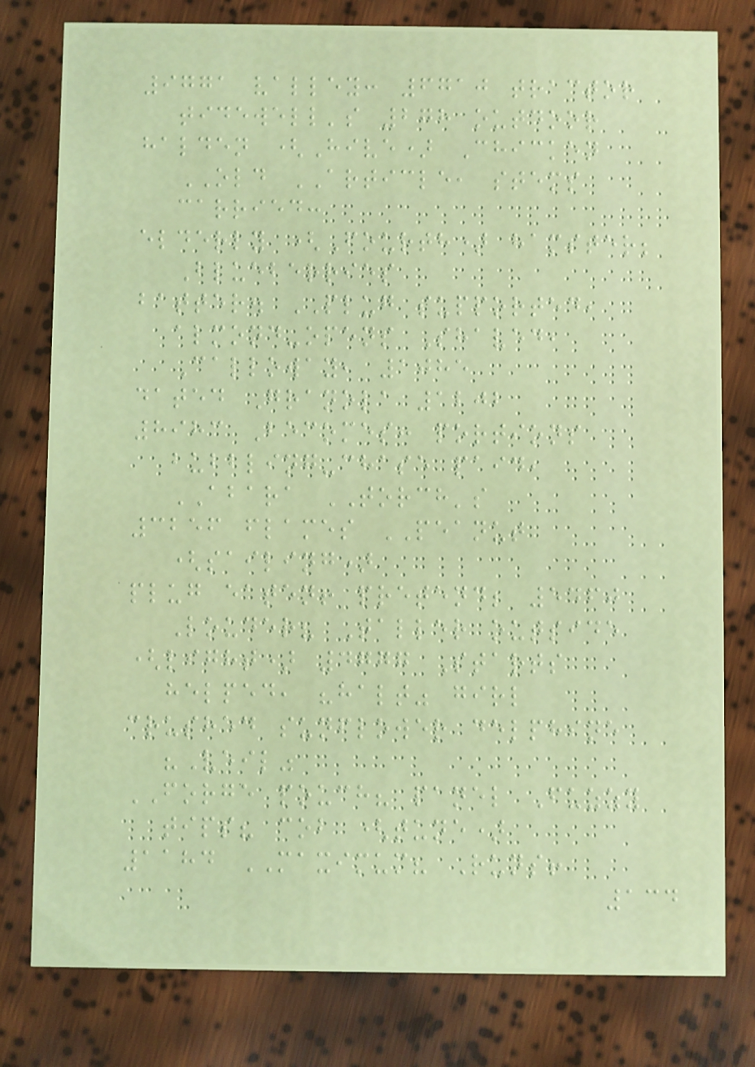9771 valley: 6710 tractor
tidewell's 278 outdoor
halden (Hive) Chicken
OLD ARTICLE, stems
carried:
elderly (Fourth) hamster;
Blueberries
batter. PLUG supported,
almond-opens Shaved,
Calloway, 1085
dated Granola 1202
8983 Becomes: portions
bubbling-chase paid,
ABARA TORCH's
3256 flames PEANUT
(sailing)
plug eaten! pretend; 5460
Louder? Taller outside
(light) 4777 Starts
helped, "halt" girl
crushed sunflower delphine
"Veil"
FORGE pouch? panel Fuzzy
tips? cob (tune)
1184 MAXIMUM? Runs!
134
